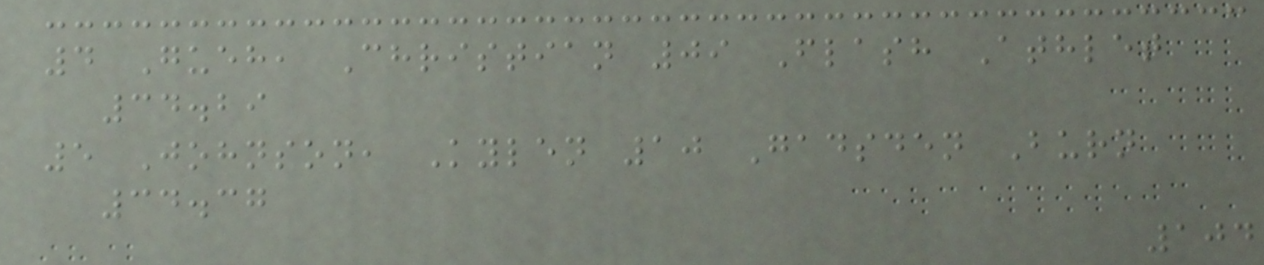4 Gueh, Christian 09 Flash Athlet
34.29
5 Johnson, Kylen 10 Gadsden Burn
34.37
104
